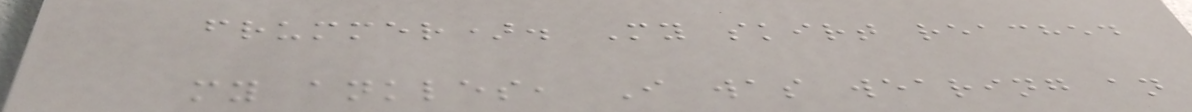frummer). My skirt reached
my ankles, I was wearing an
